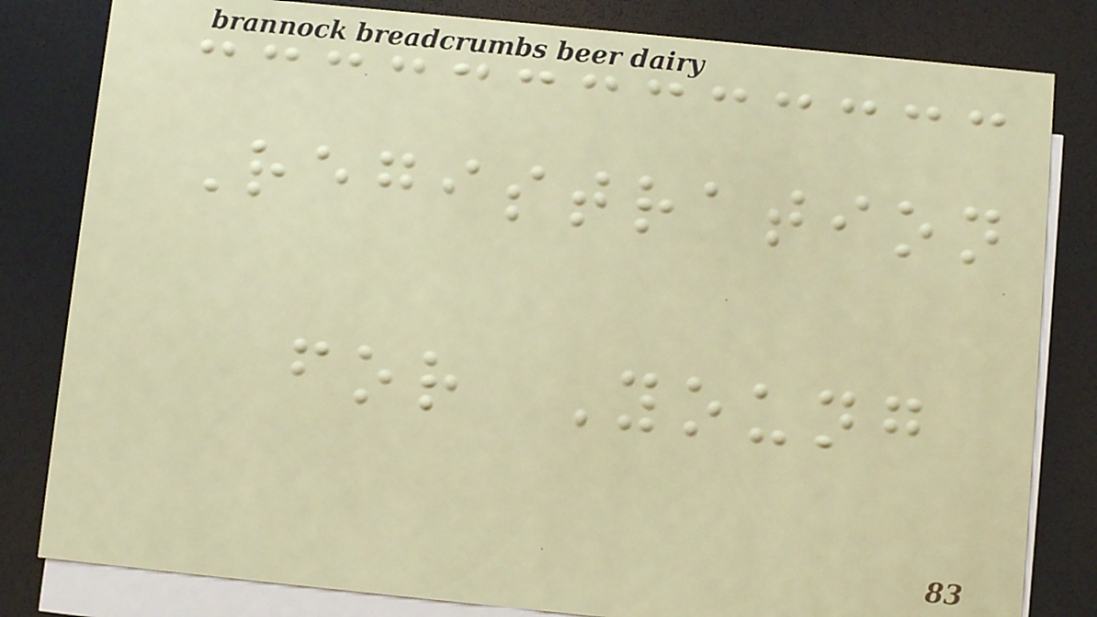Registration
for Young
